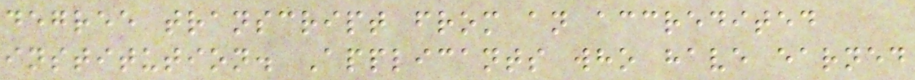degree transcript from an accredited
institution. Applicants who have earned
